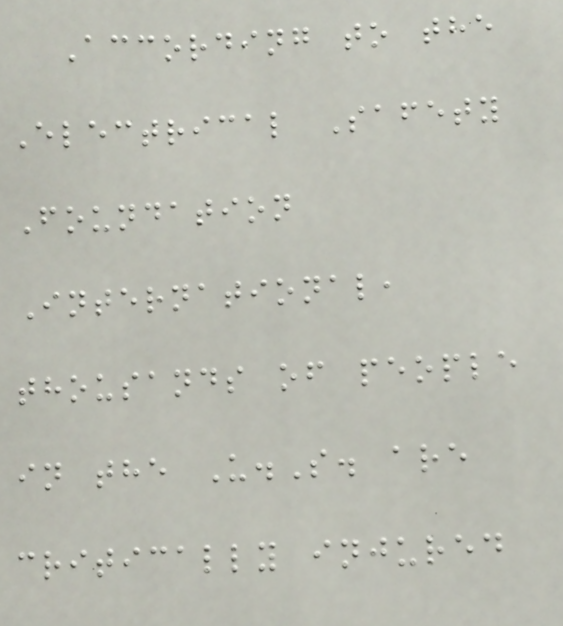According to the
Electrical Safety
Foundation
International,
thousands of people
in the U.S. are
critically injured
